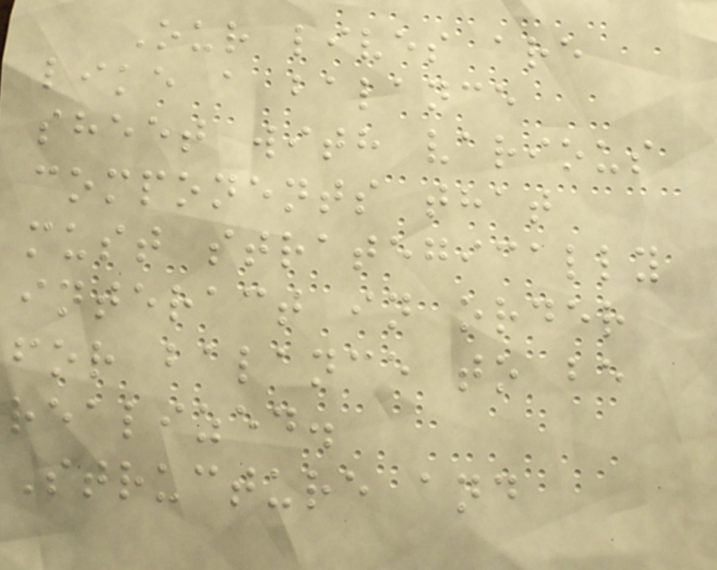Our lives are
like a balance
sheet with various
components that
must strategically
interact in order
for balance to be
realized.
Structure and
